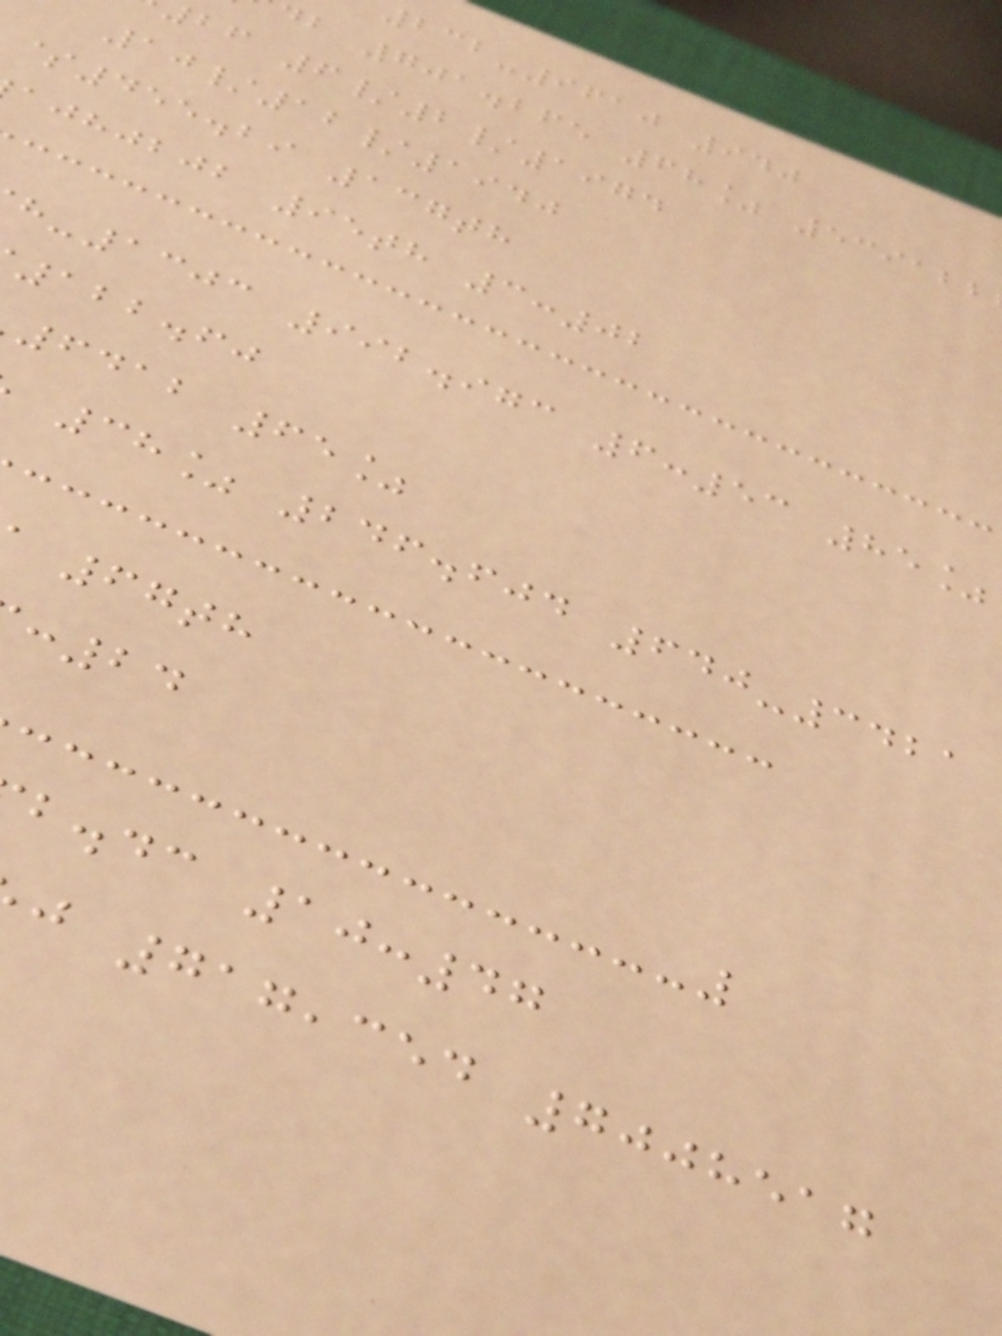232-9610 940
db 701.265 68% 539122
bf 6/2/1974
10/12/1940
$455.29 137th
ajhjbjb 95th 3:02
-1303 992.973 6:53 85%
122.60
6412 65%
38% 246.604 640-3421
67th
:24
b.dc 10:47
j 717,354 7008517
